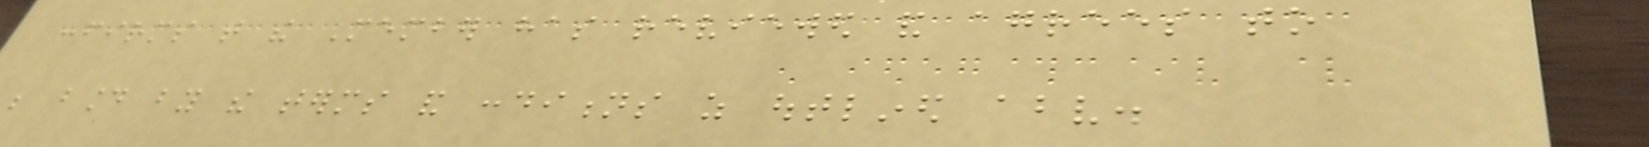confirms that the Member has reviewed and agrees to
be bound by the terms and conditions as outlined above.
